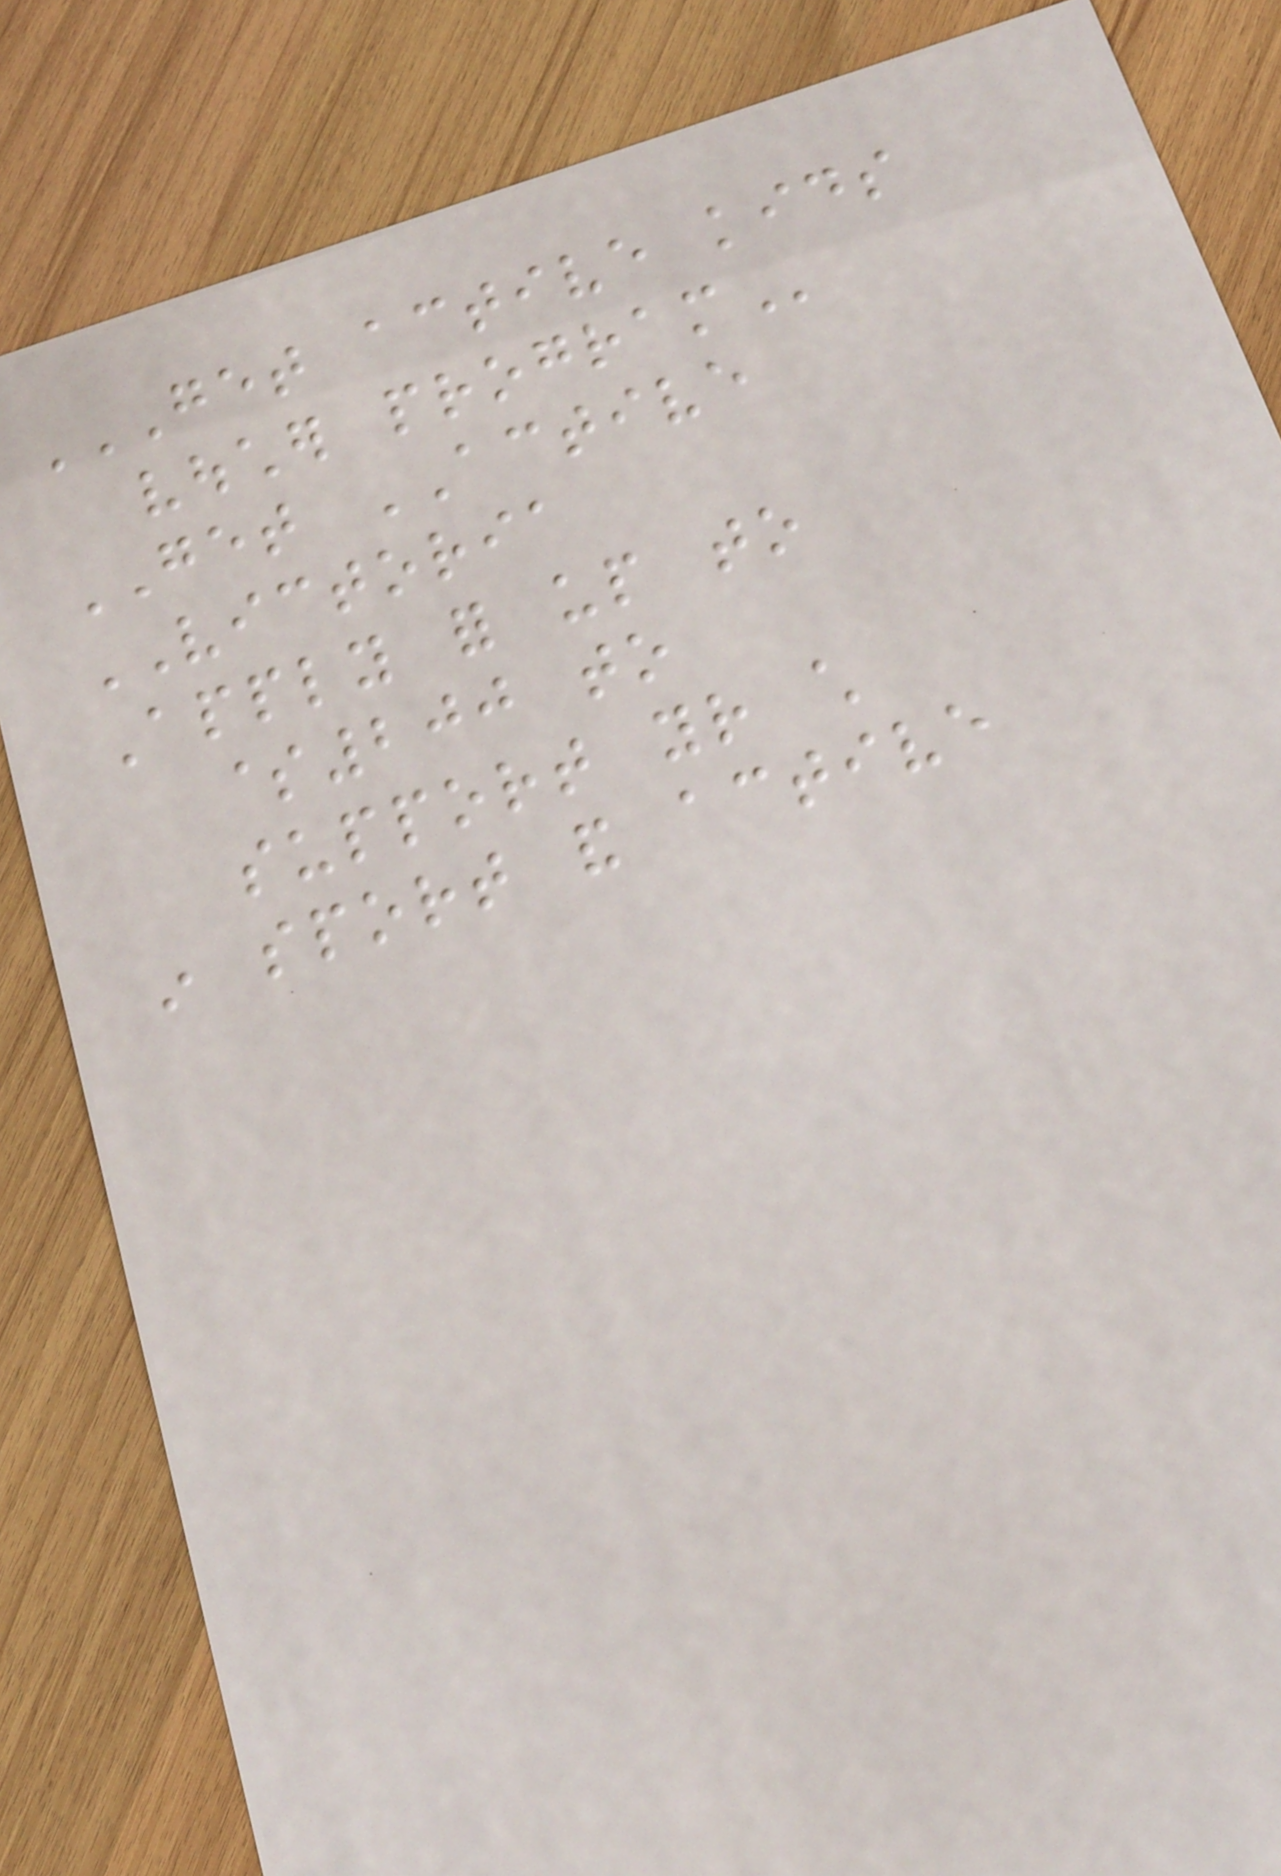GET ACTIVE KIDS
VOUCHER PROGRAM
GET ACTIVE
VICTORIA
Apply for up to
$200 to
support your child
in sport and active
